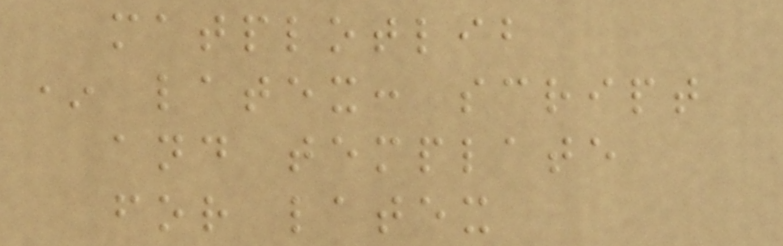matplotlib
* latex: script
and template
for latex
